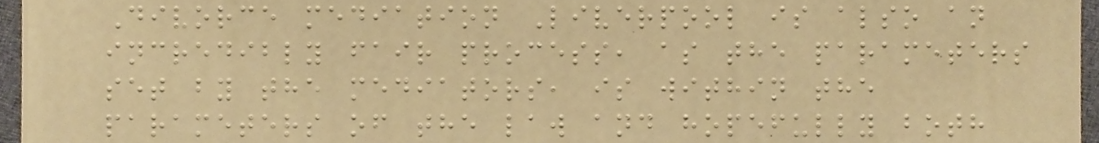Divorce mediation Liverpool is also an
incredibly fair process, as the parameters
set by the mediators, is within the
parameters of the law and hopefully both
